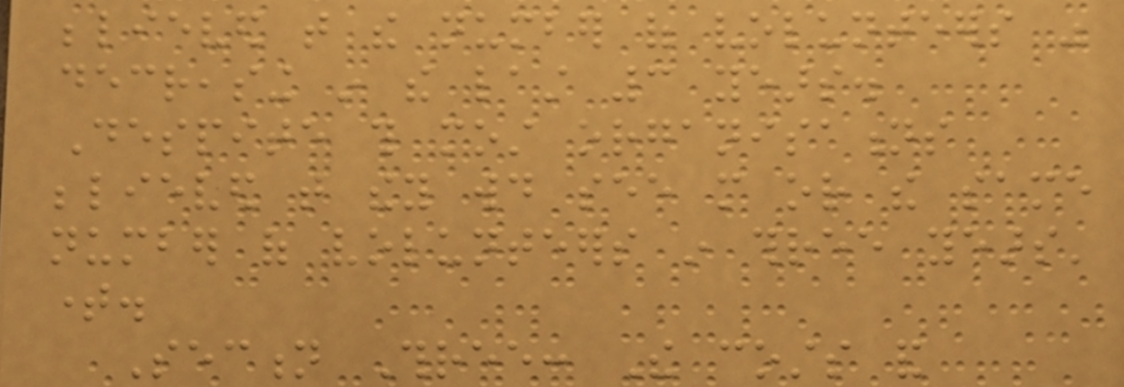believed that the number of volunteers was
decreasing in the last 3 years.
Despite this most organisations
believed that they would see more or the same
number of volunteers in three years'
time.
Section Three: The costs and
